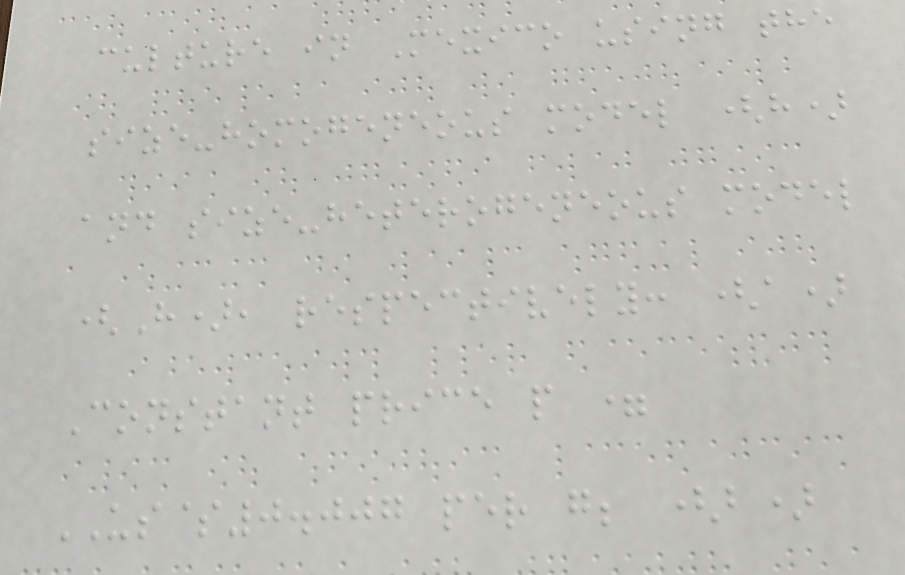culture in Mexico using the
size-homogeneous model (h)
and size-heterogeneous model
(H), respectively: (a)
Constant price p =
US$0.007 per g; (b)
